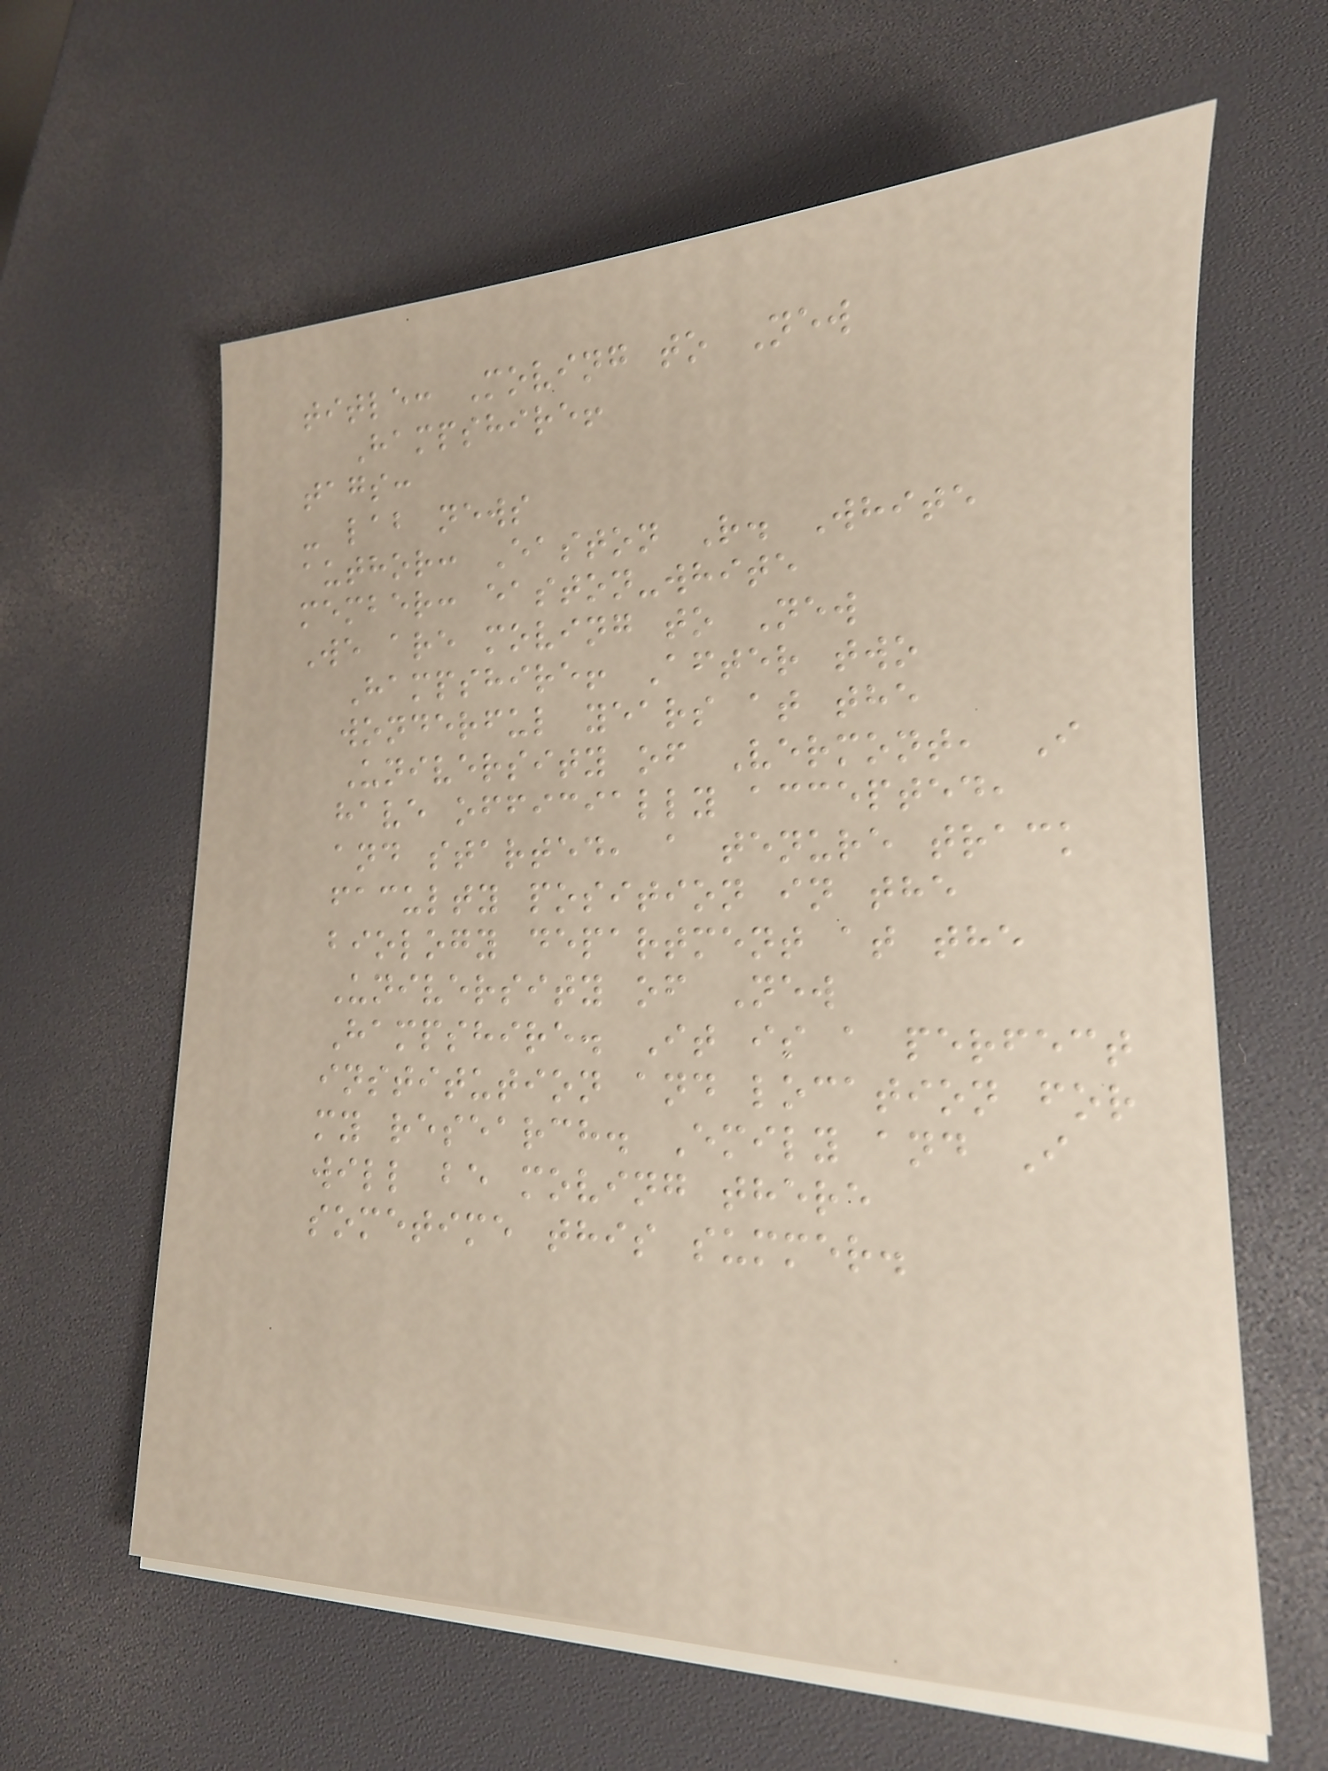title: Moving to New
Hampshire!
tags:
- lab news
author: Easton R. White
member: easton-white
We are moving to New
Hampshire! After two
wonderful years at the
University of Vermont, I
have officially accepted,
and started, a tenure track
faculty position in the
biology department at the
University of New
Hampshire. It is a perfect
institution and location for
my research. Emily and I
will be moving there
sometime this summer.
